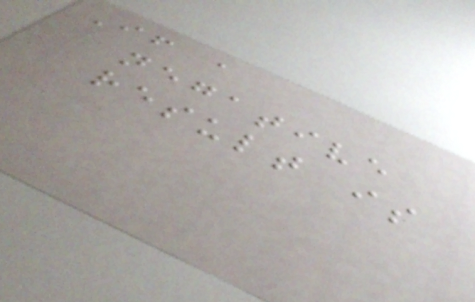If a
negative
result is
